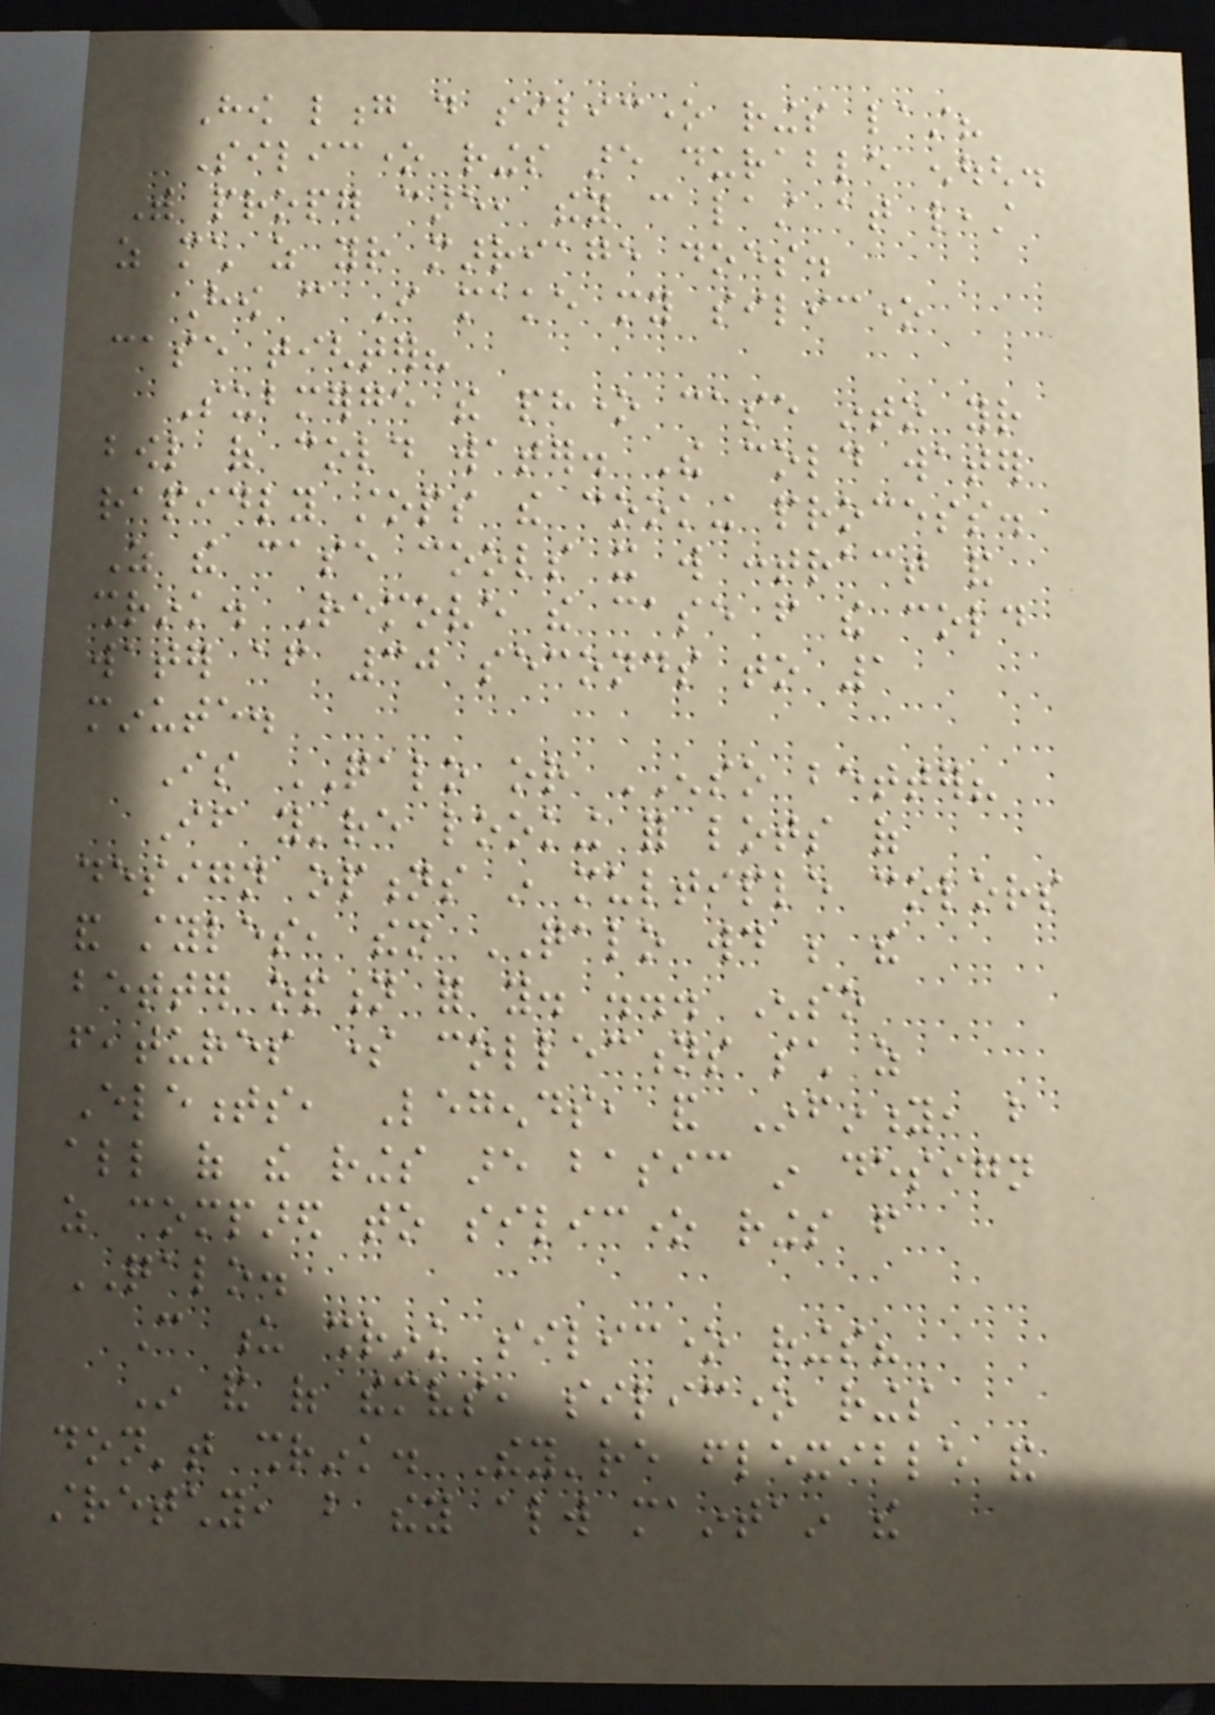How long do silicone rings last?
Silicone rings are durable enough.
With proper care, they can last at least
as much as your marriage does.
How can I make my silicone
case tighter?
Submerge the phone case into your
bowl of cold water. The cold water
rapidly stops the cooking process.
As the case cools it will contract and
shrink. Remove the case from the cold
water after 30 seconds to 1
minute.
Is QALO or ENSO better?
If you're looking for lots of
design options in multiple colors
and styles, then QALO would be the
better option for you. ... Enso
features some collections such as
Elements, Legends, and Infinity, but
all of the rings are basic in design
as compared to silicone rings from
QALO.
Can u shrink silicone rings?
In and of themselves, silicone rings
don't shrink. They're flexible and
stretchy, but they always maintain the
